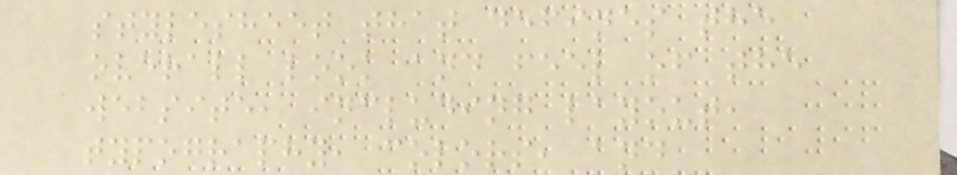stylesheet that defines the
overall look and feel of the
website, including layout,
typography, colors, and
